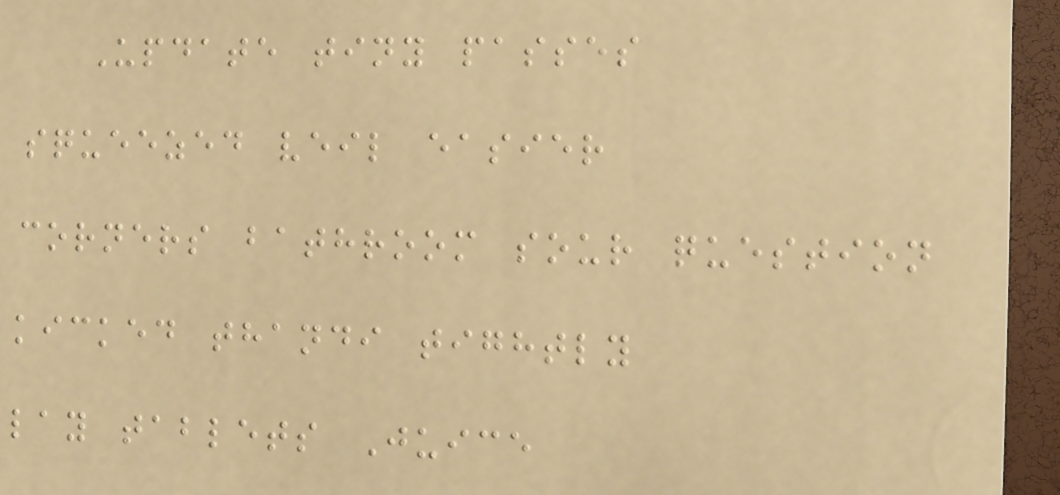Update tiny passes
squeezed veil easier
corners bathroom sour question
kicked thandi tightly
lay tablets Juice
